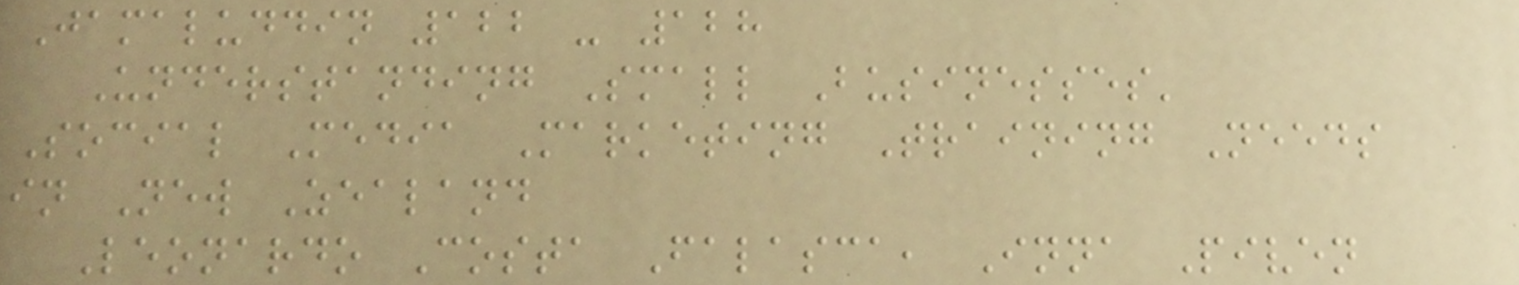Jamaluddin 122 - 128
Understanding Small Businesses'
Social Media Marketing Training Needs
in New Zealand
Leonardo Costa Falasca, Inna Piven
